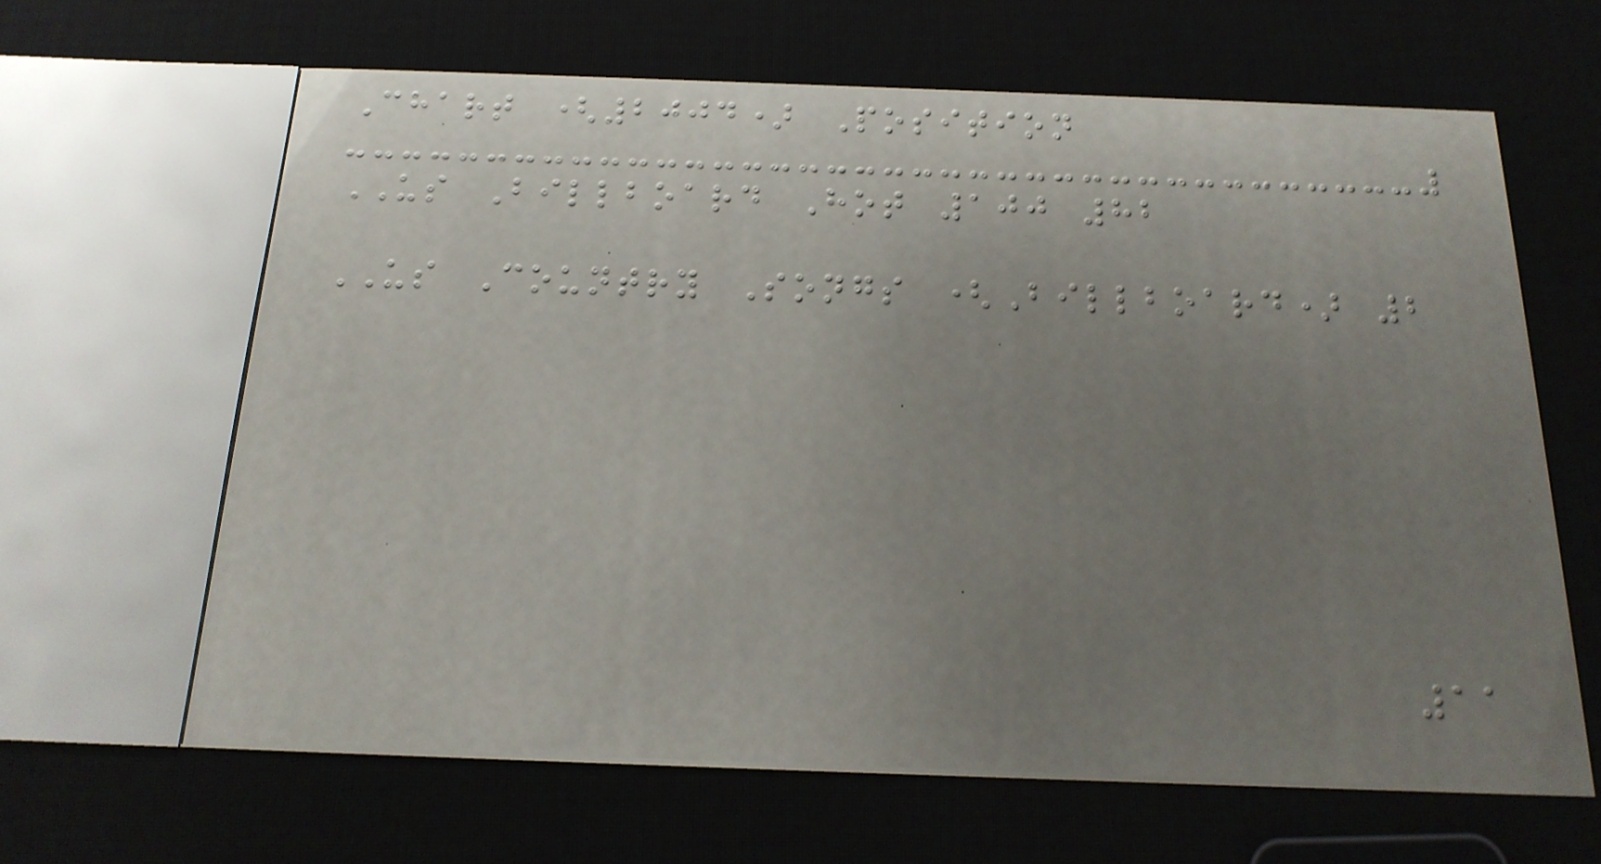Chart (2004) Position
US Billboard Hot 100 82
US Country Songs (Billboard) 2
11
